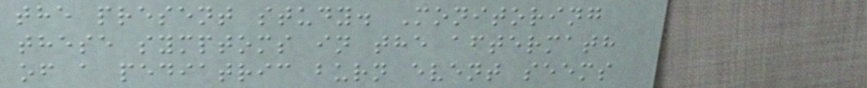the present study. Monitoring
these symptoms in the aftermath
of a pediatric burn event seems
